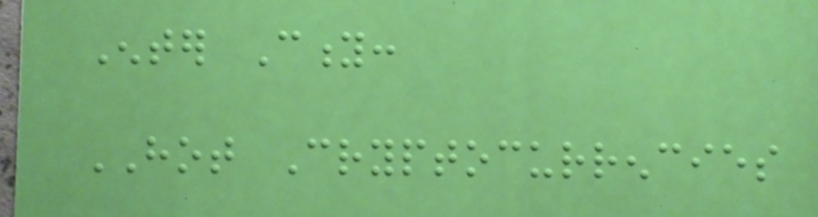Enter City:
HOT Cryptocurrencies
